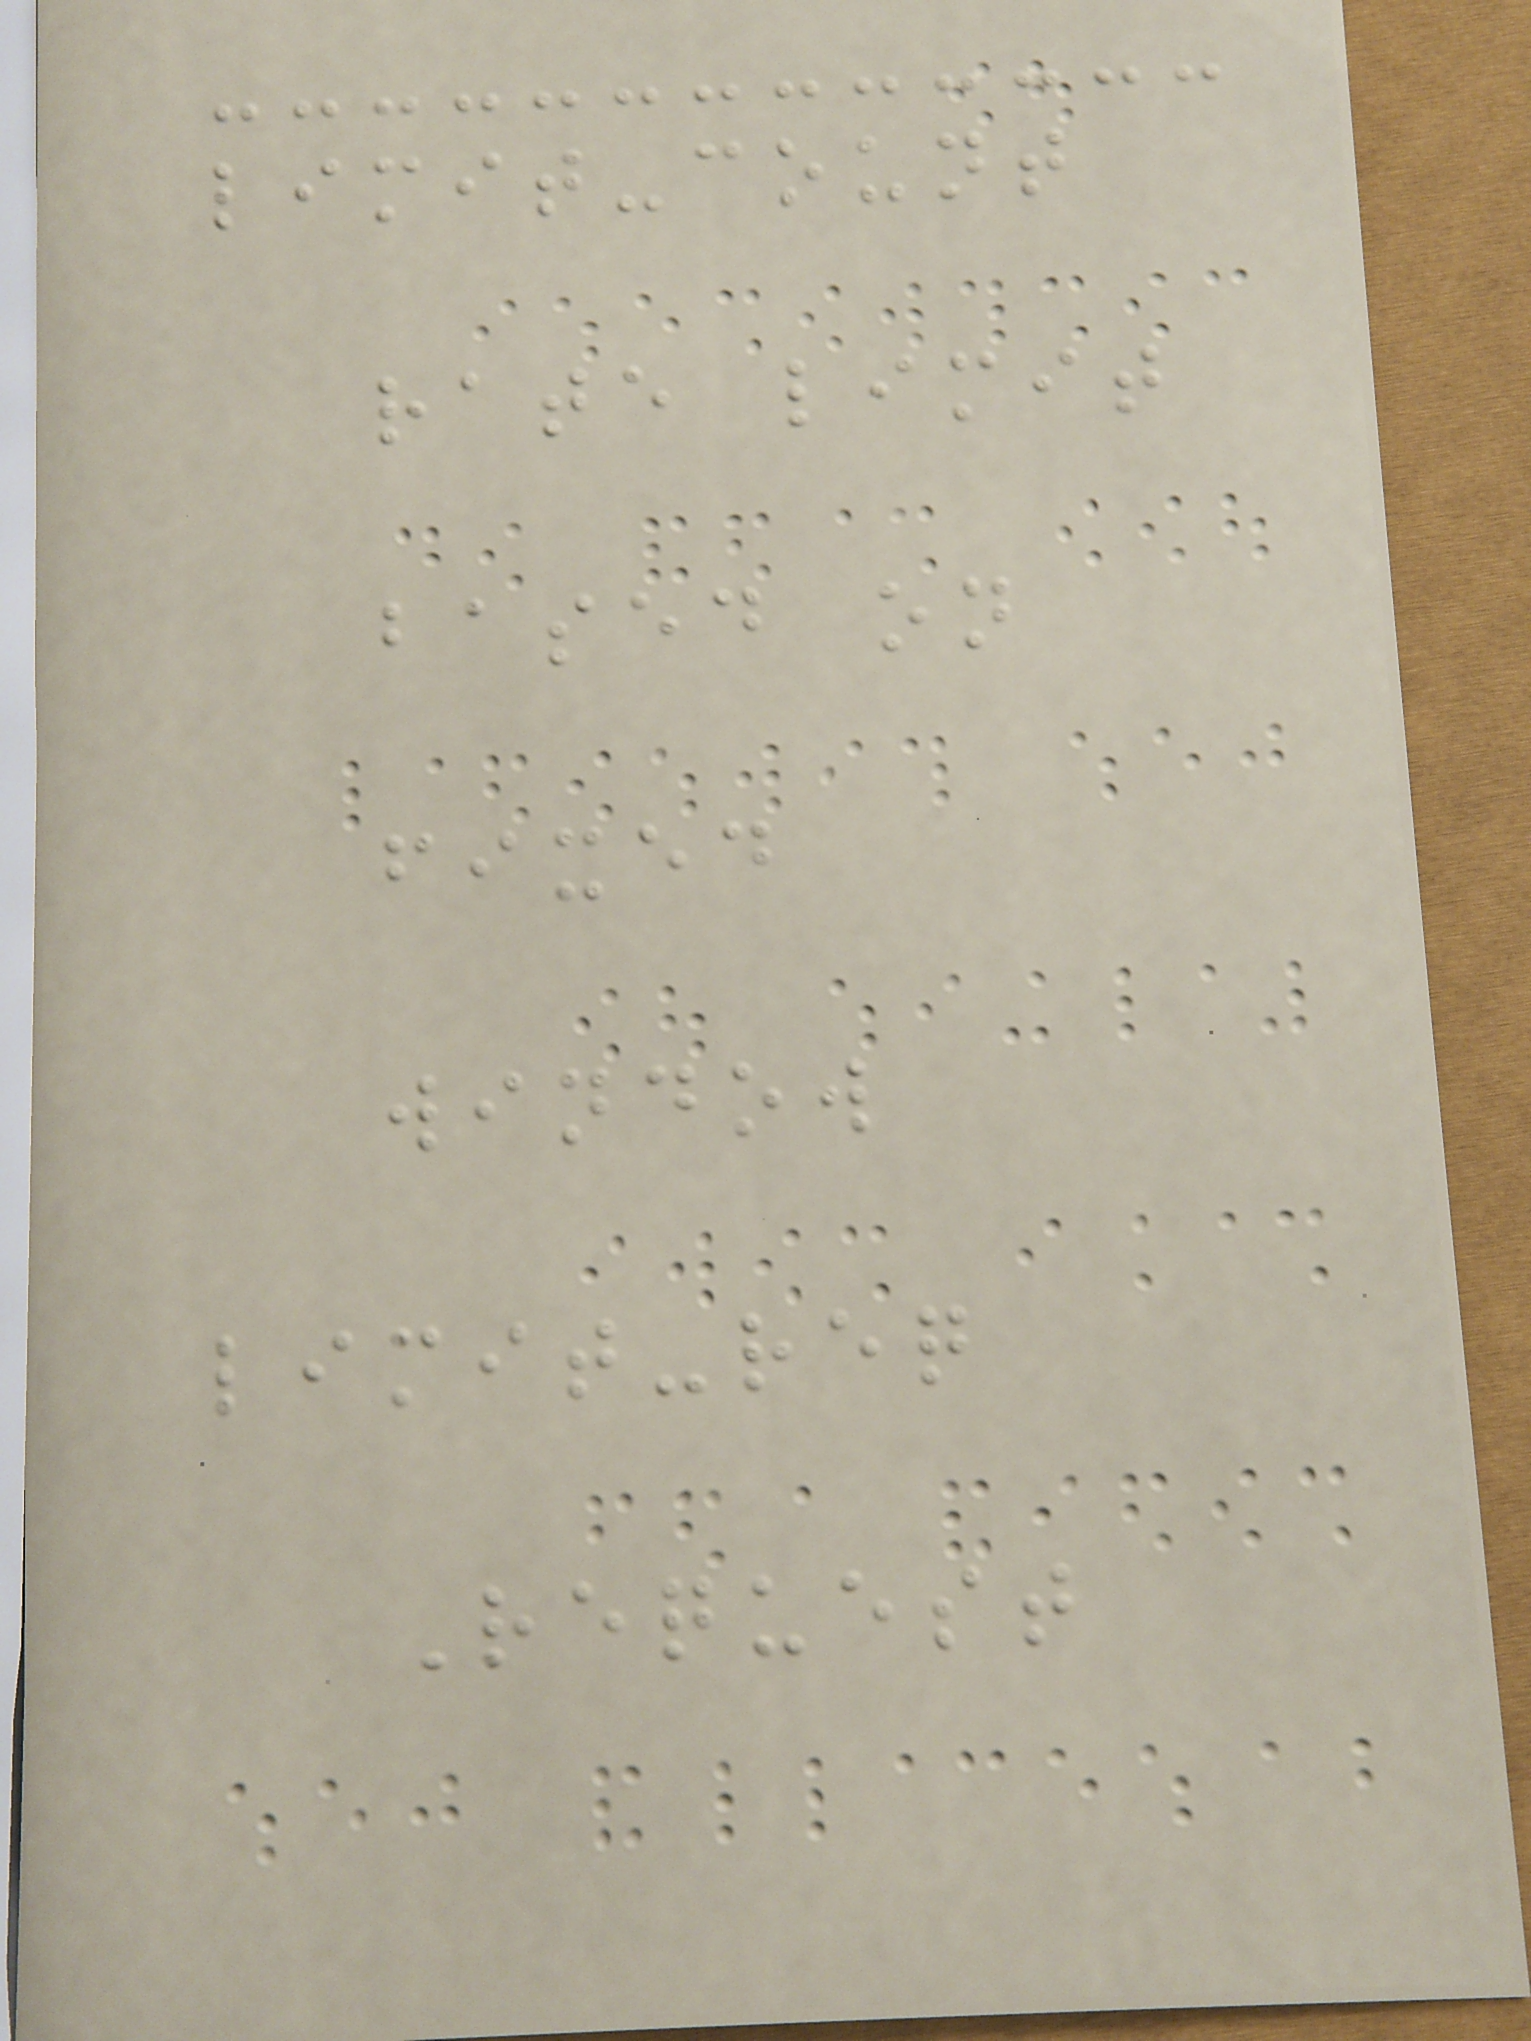limit-count
rate limit
based on
fixed
window
limit-req
Request
